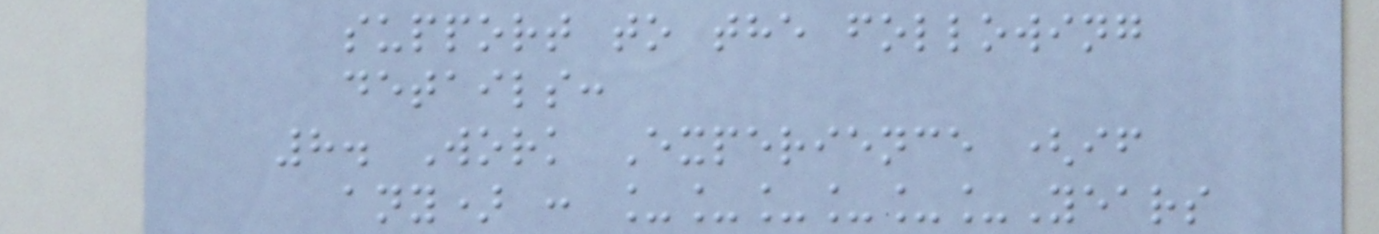support to the following
details:
8. Work Experience (if
any) : ______Years
